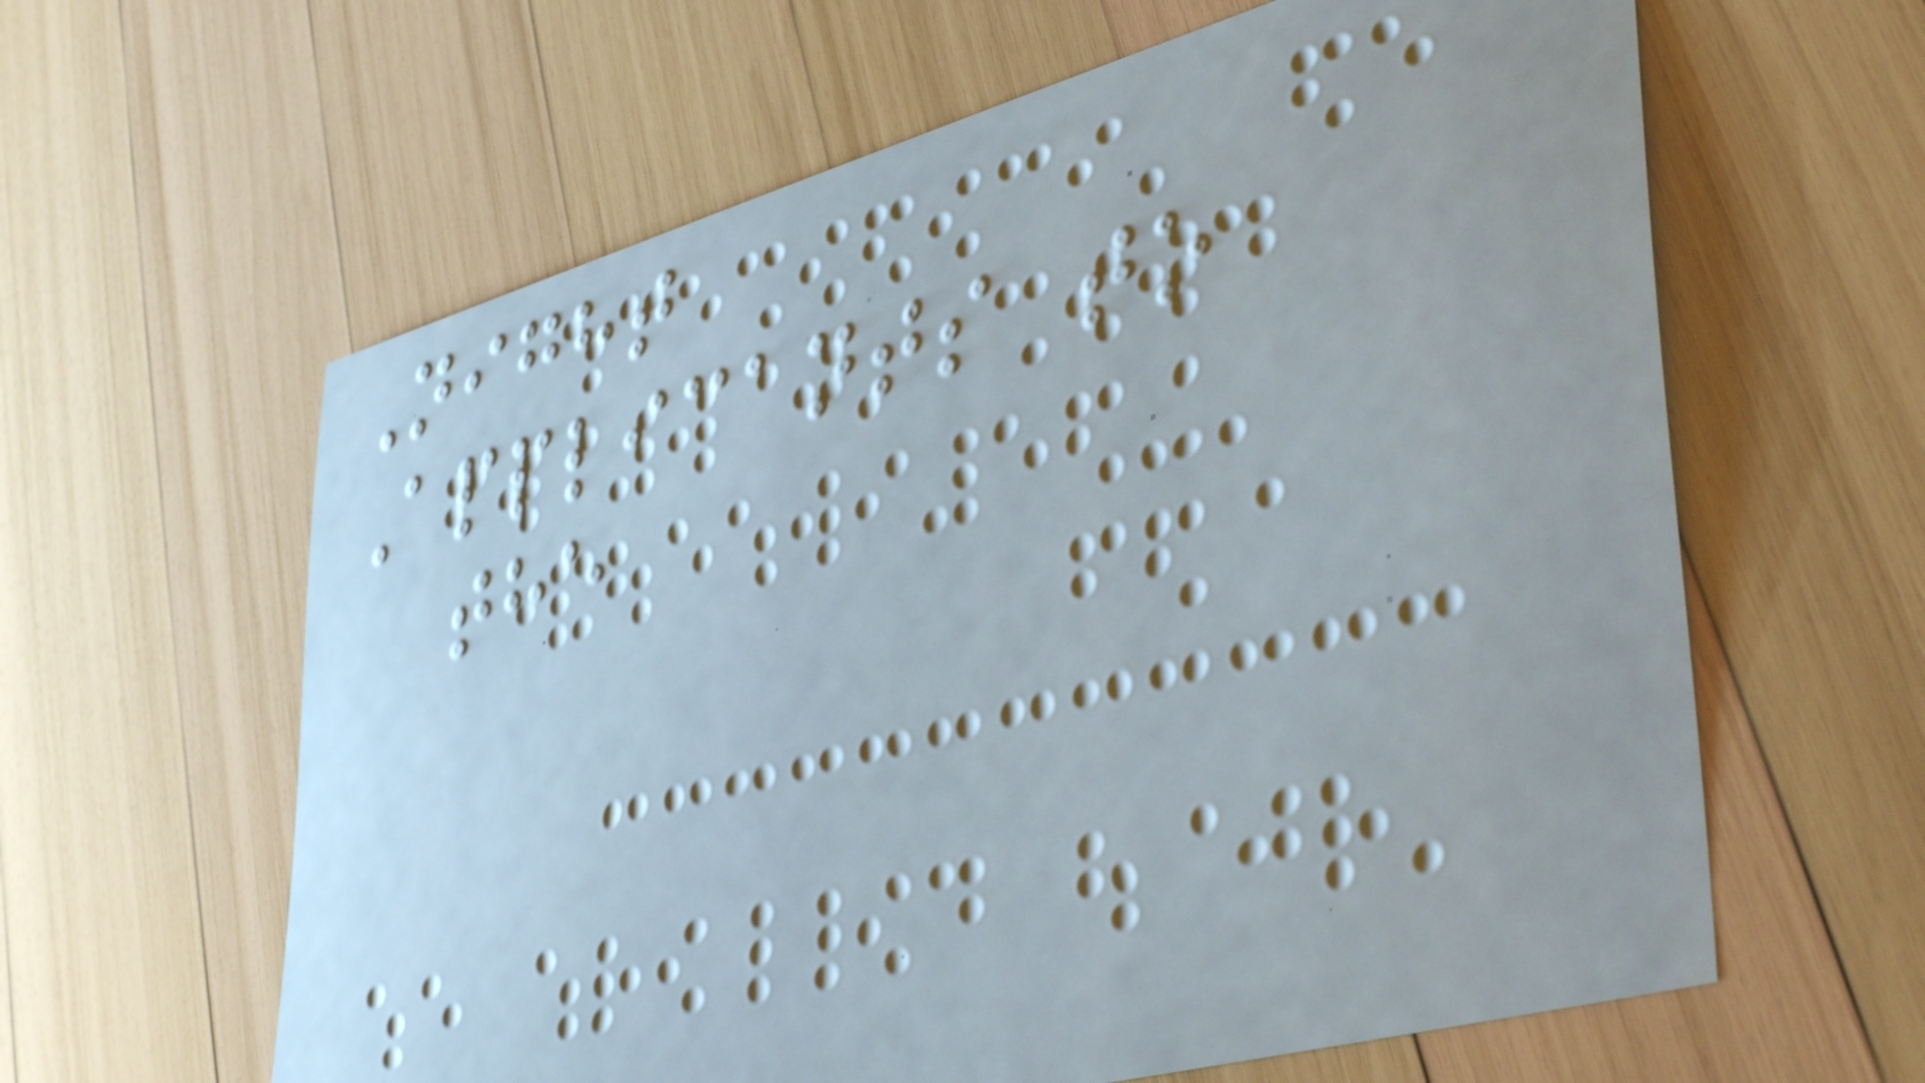Night
Applicants to
the
